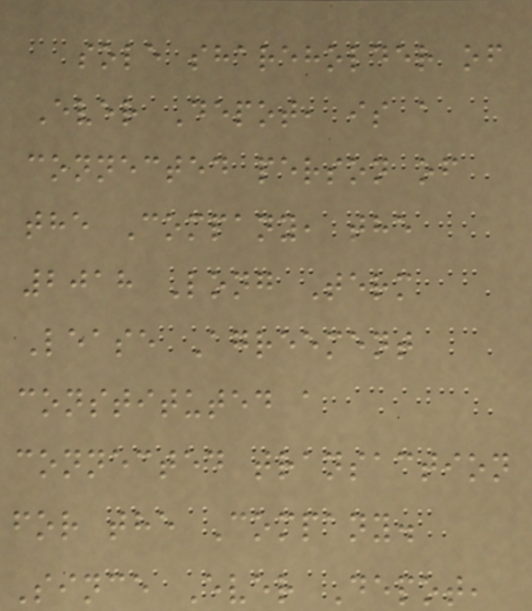sole shareholder of
Ever Depot, is a
connected person of
the Company, the
2018 Long Term
Lease Agreement
constituted a
connected transaction
for the Company.
Since Ever Depot,
